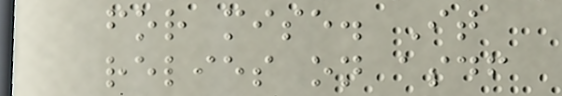for mise. It
relies on asdf
